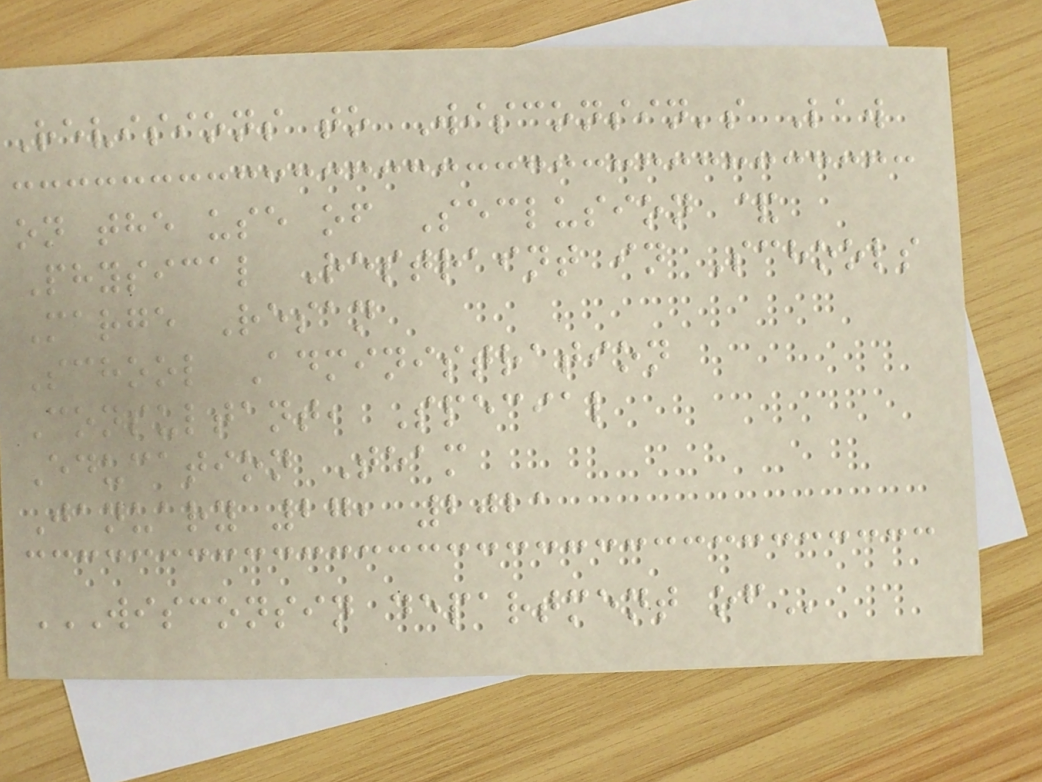Revisions to Wisconsin's Law
on the use of Seclusion &
Physical Restraint in Schools
Marge Resan
School Administration
Consultant, Special
Education Team
January 27, 2021
WISCONSIN DEPARTMENT OF
